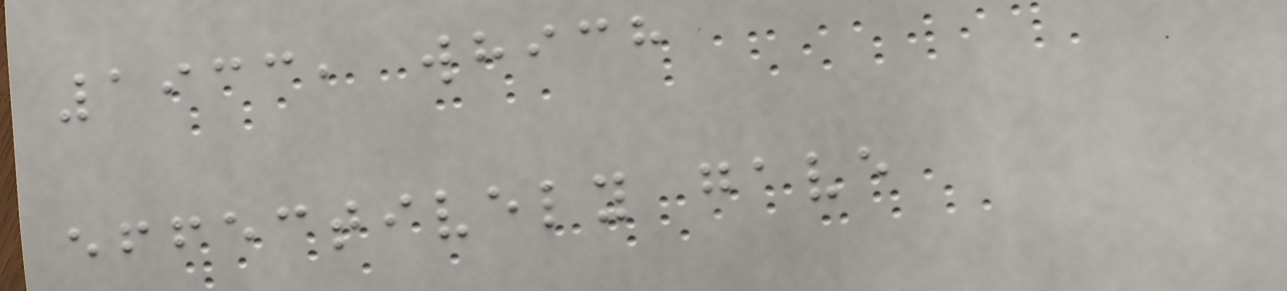1933, which
effectively gave
